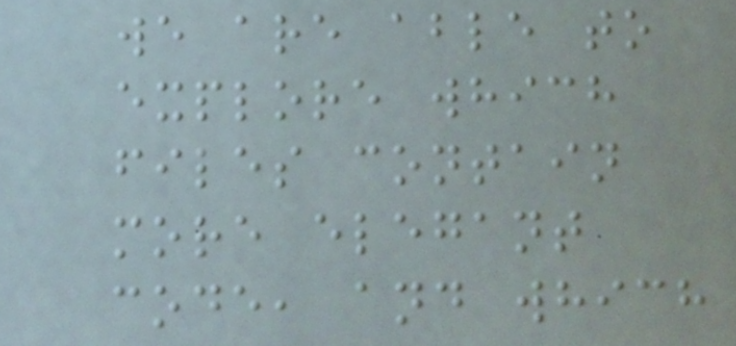we are able to
explore which
files contain
more elegant
code, and which
